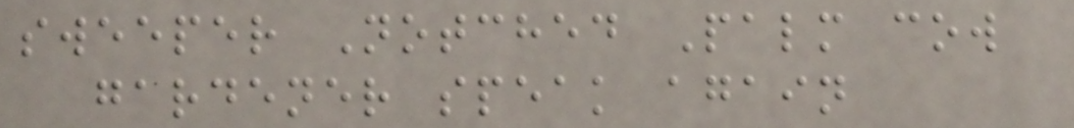sweeper Notched Palm cow
gardener speak again
